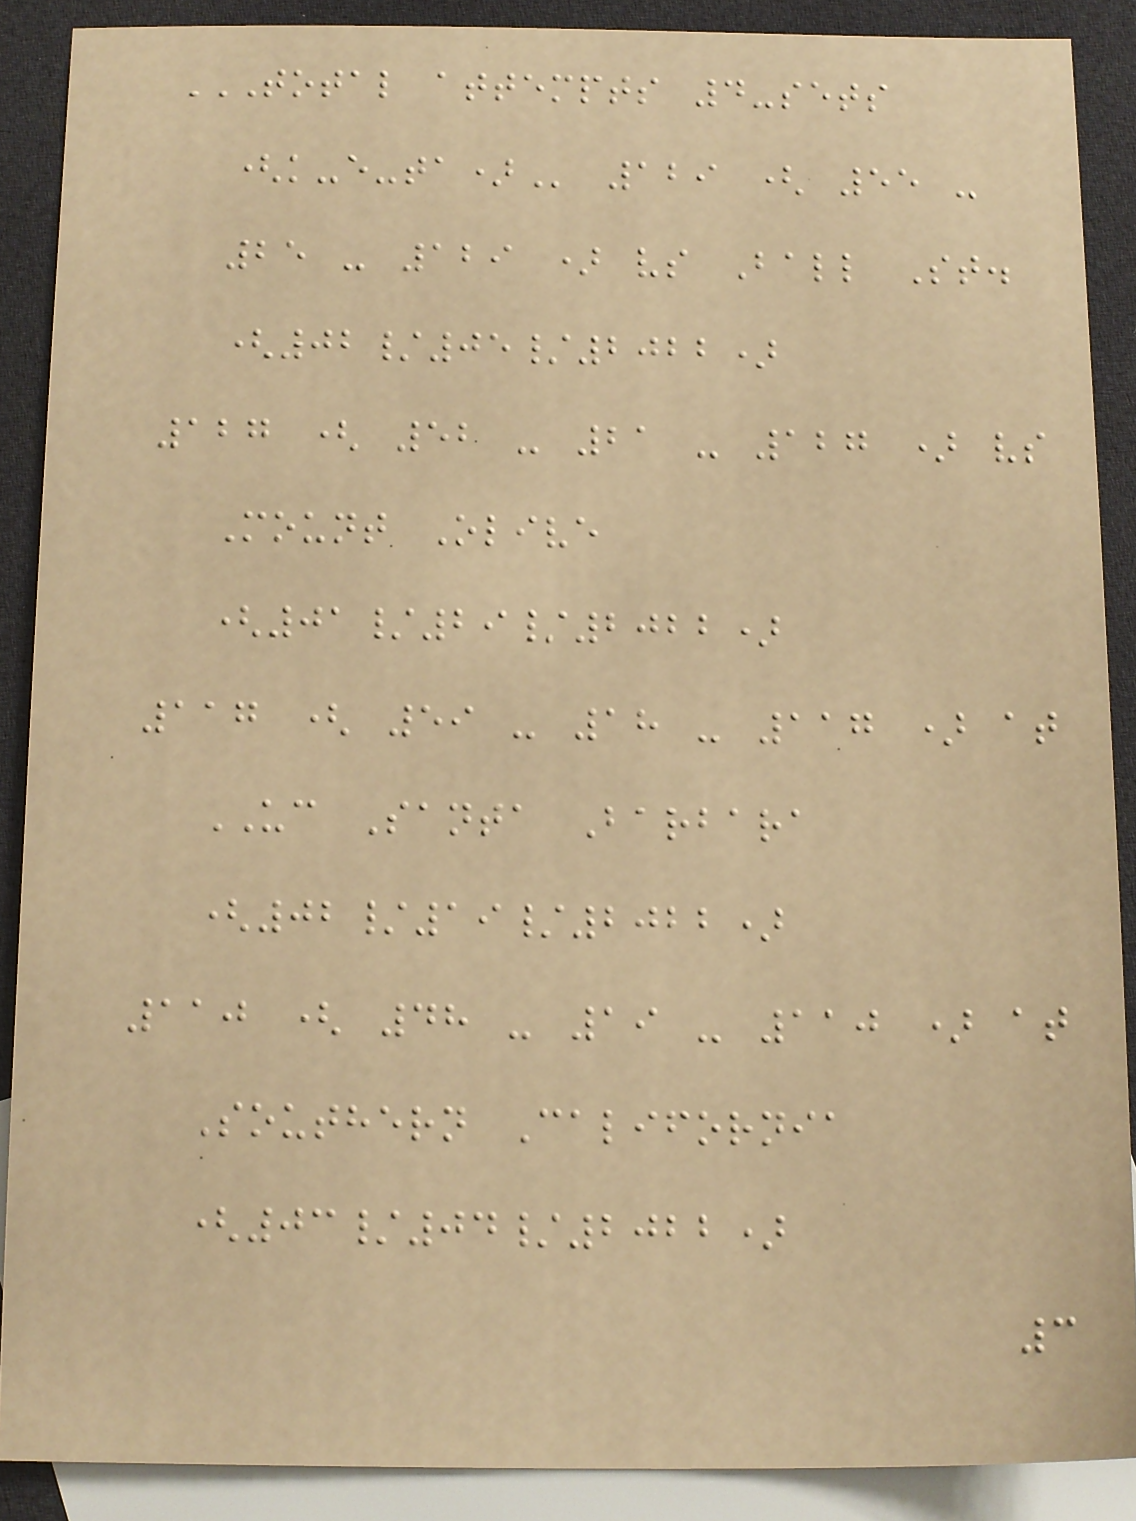TOTAL ATTEMPTS 4-SETS
(K-E-TA) 129 ( 55 -
25 - 129 ) vs Ball St.
(02/05/2022)
127 ( 52 - 21 - 127 ) vs
Mount Olive
(01/29/2022)
117 ( 59 - 18 - 117 ) at
UC Santa Barbara
(02/19/2022)
110 ( 48 - 19 - 110 ) at
Southern California
(03/04/2022)
3
